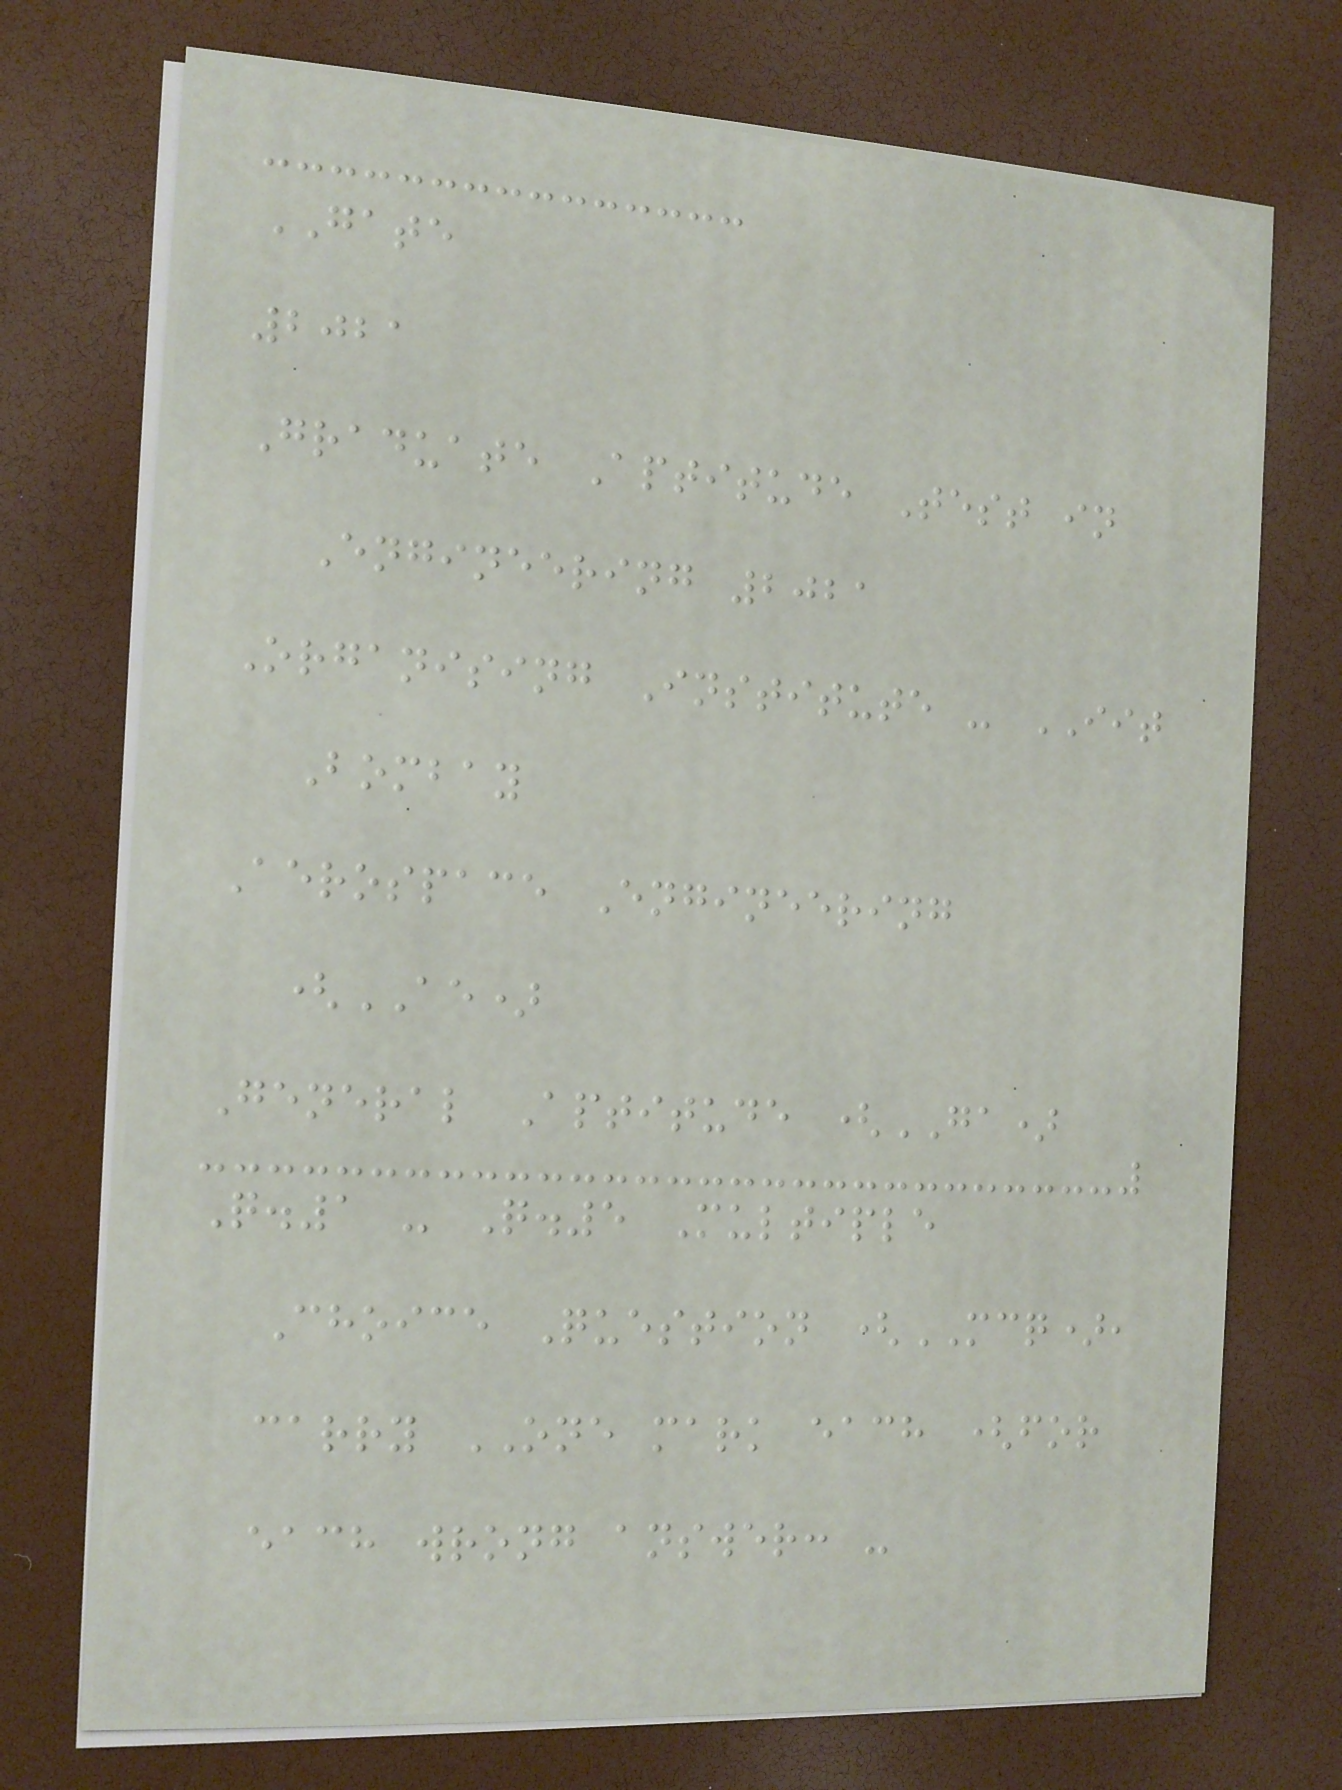GATE
2021
Graduate Aptitude Test in
Engineering 2021
Organising Institute - IIT
Bombay
Aerospace Engineering
(AE)
General Aptitude (GA)
Q.1 - Q.5 Multiple
Choice Question (MCQ),
carry ONE mark each (for
each wrong answer: -
